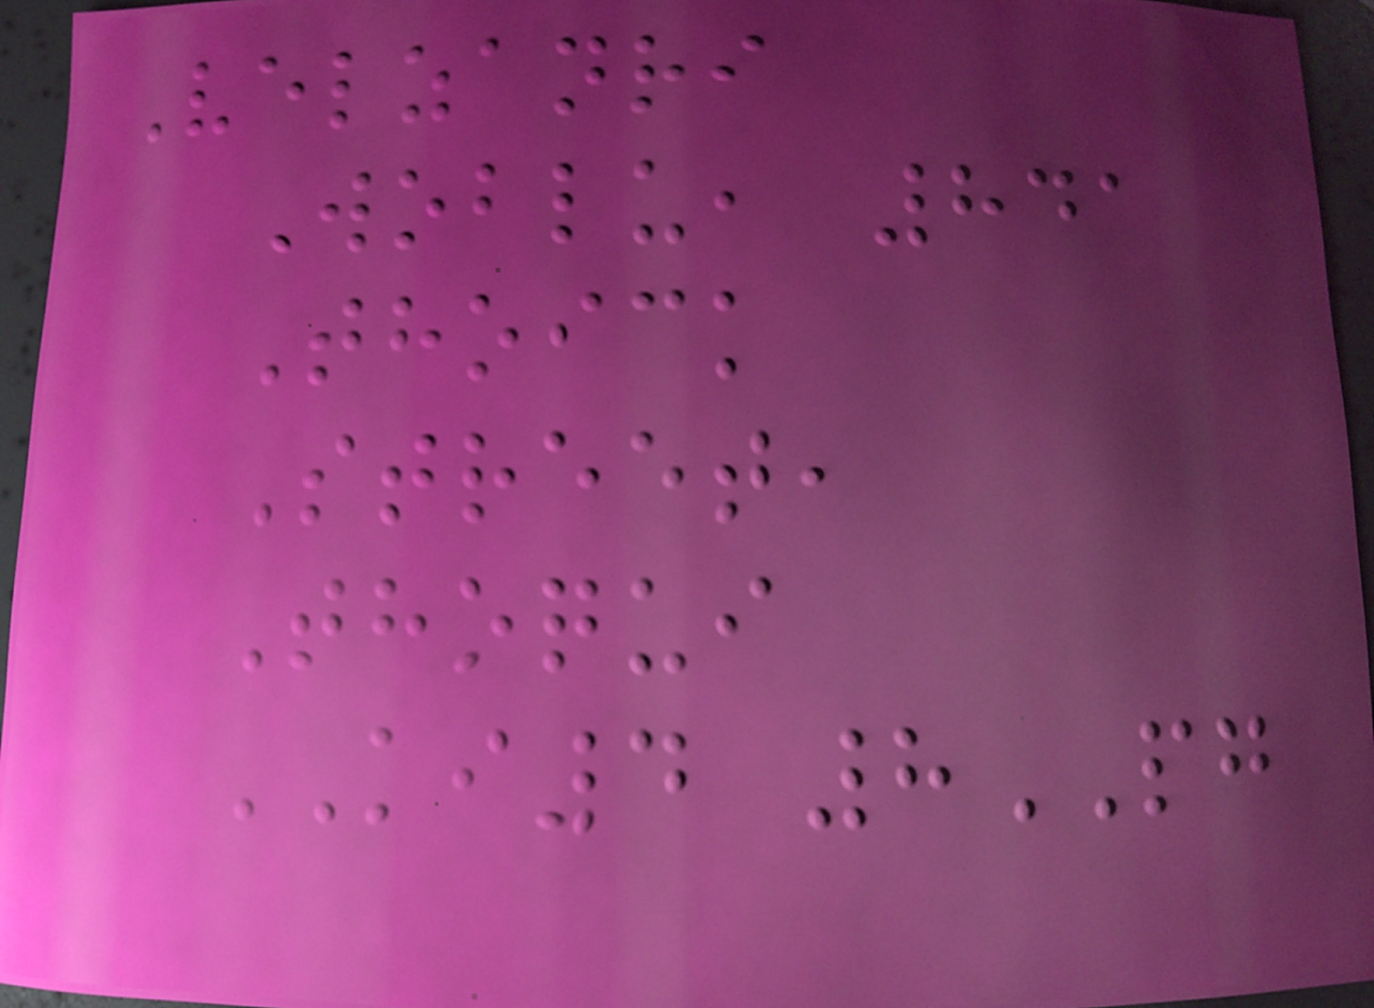Velzanri
Woblu, 841
Thoick
Street,
Thoqui
KI4 8PG
